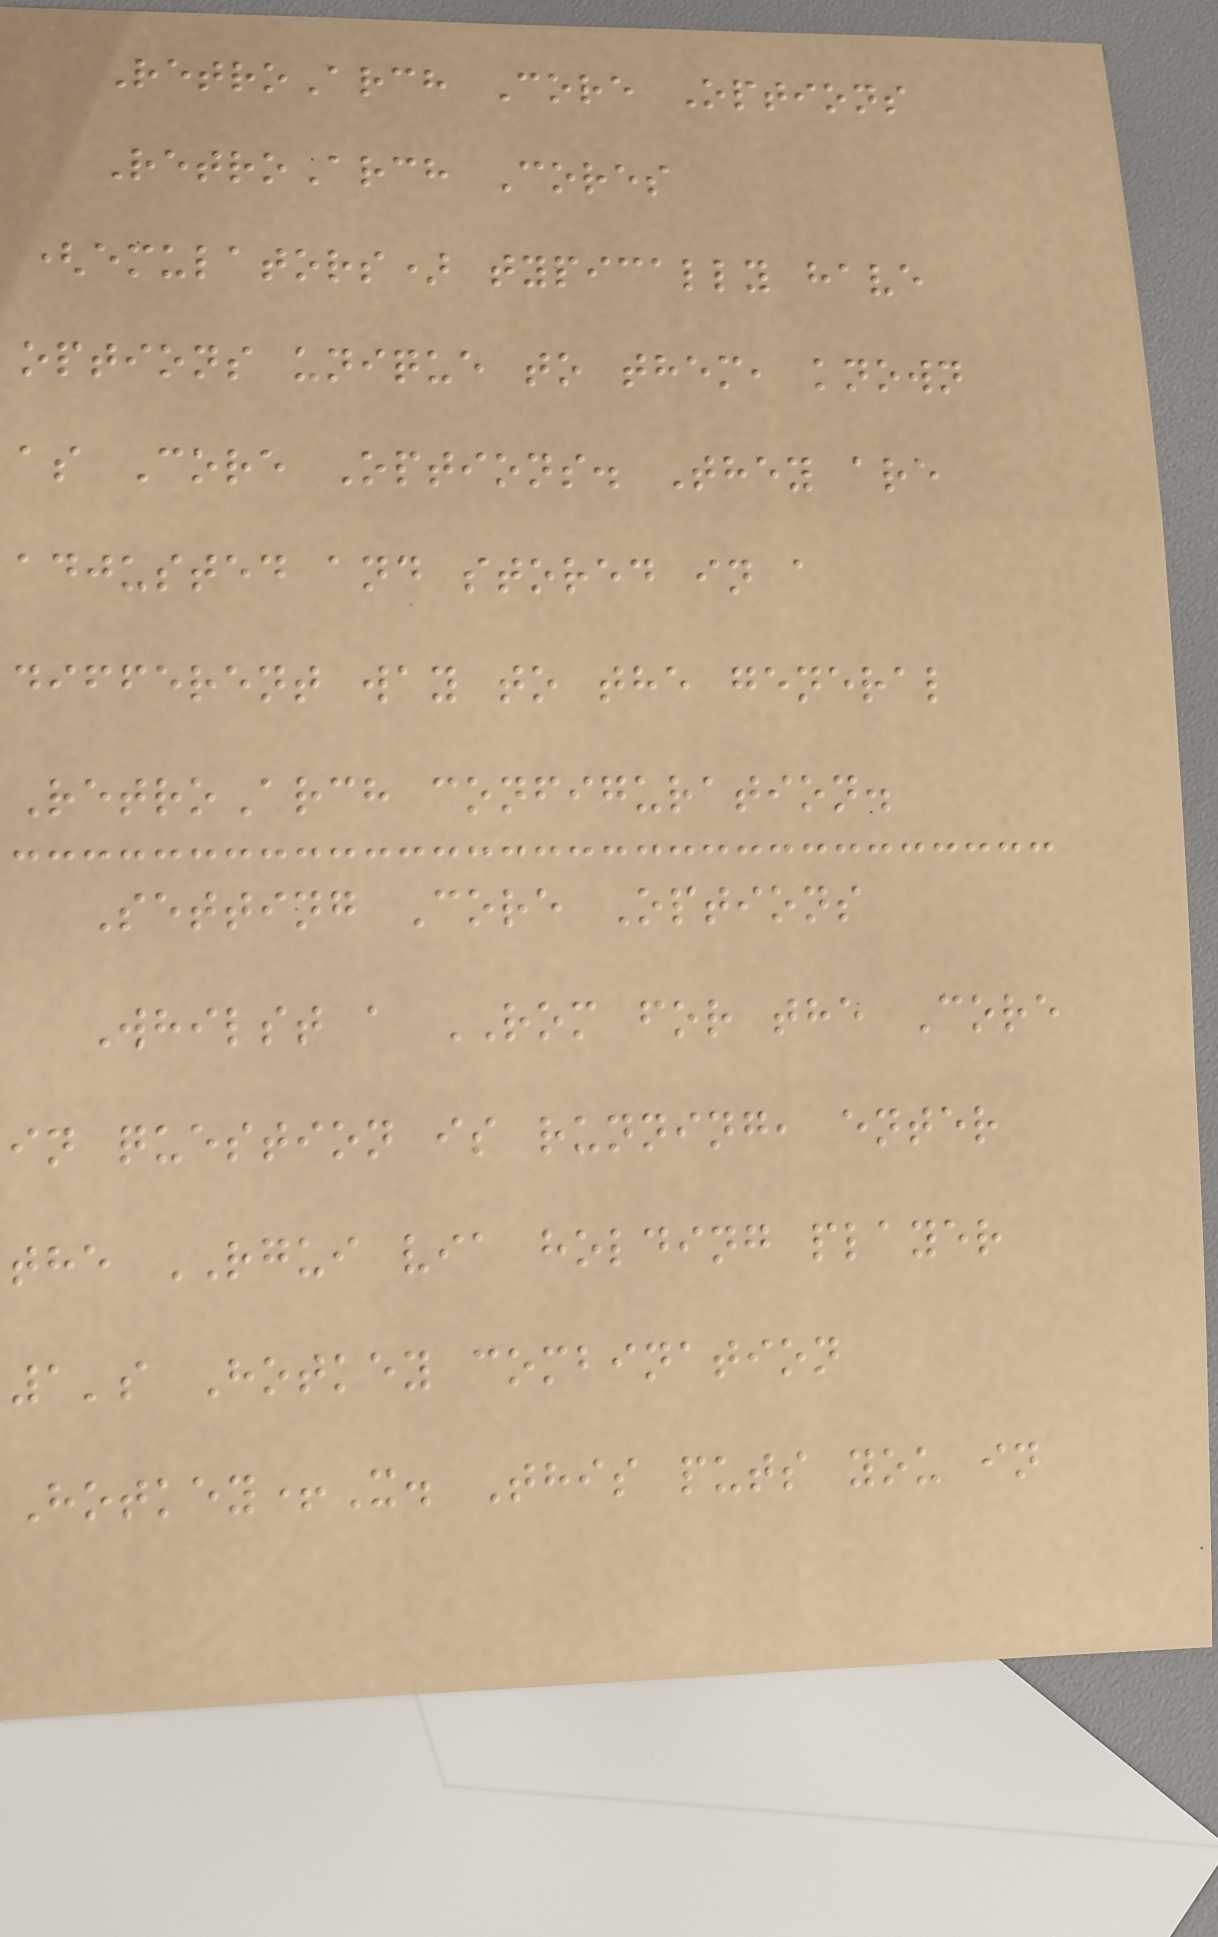RetroArch Core Options
RetroArch Cores
(emulators) typically have
options unique to them, known
as Core Options. They are
adjusted and stored in a
different way to the general
RetroArch configuration.
Setting Core Options
Whilst a ROM for the Core
in question is running, enter
the RGUI via holding player
1's Hotkey combination
Hotkey+X. This puts you in
